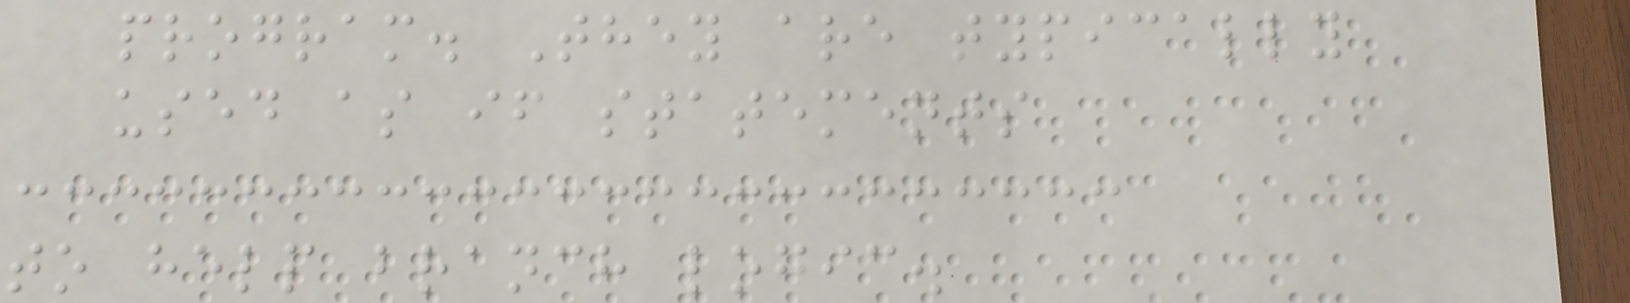program. They are typically
used as if statements
to help branch logic.
